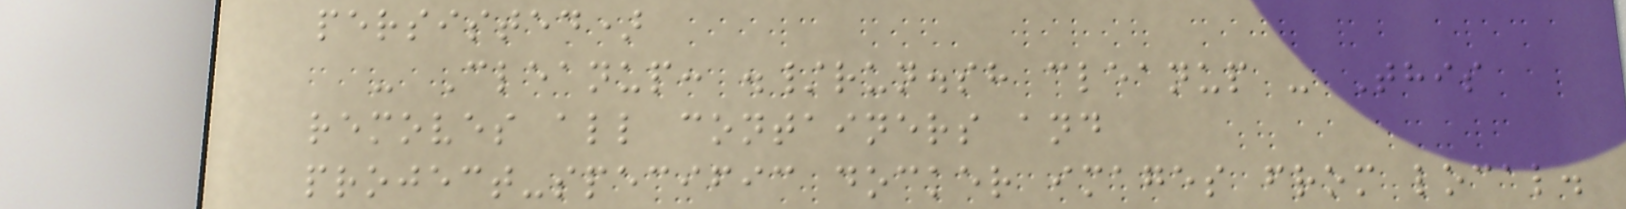persisted)
- Cleanup: ./run.sh cleanup - This
removes all containers and
project-specific docker images from local.
